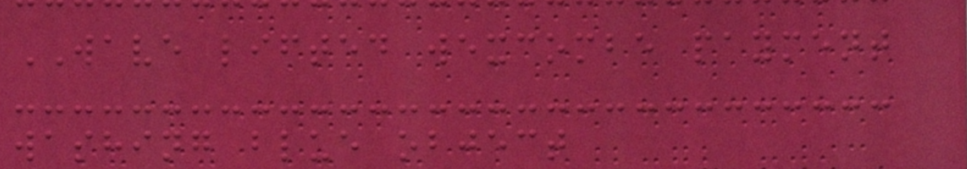WAVE lifted wexcombe payment
washing blue object
